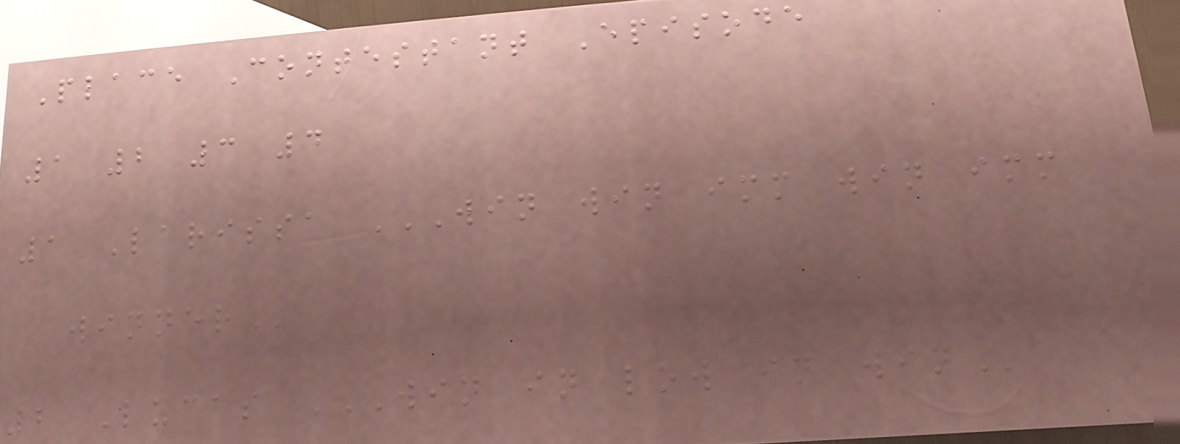Place Contestant Episode
1 2 3 4
1 Larissa WIN WIN IMM WIN IMM
WINNER
2 Lucas WIN IN LOW IN WIN
